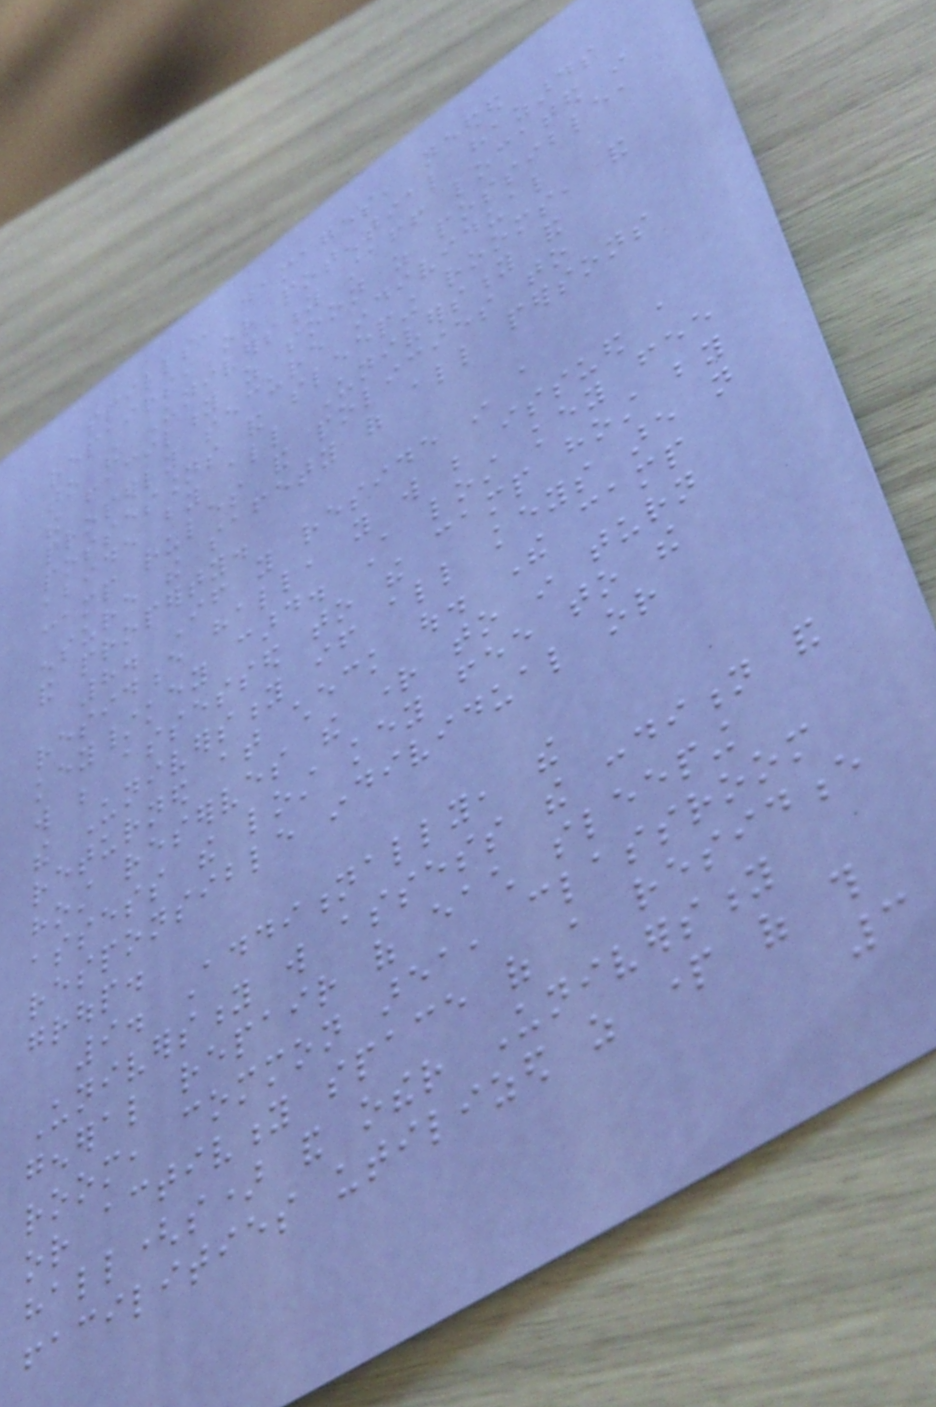spills, damages, needed
repairs, or potential hazards
to the University staff located in
the facility as soon as possible,
properly secure individual
possessions and sleeping rooms, and
abide by all University and
camp rules and policies to
ensure the safety of all persons
and property.
8. If you reside in a
residence hall, you will be issued a
key/key card. A lost key fee
will be assessed to the camp host by
the University if all keys are not
returned at check out. The camp
host reserves the right to in turn
assess the lost key fee to the
responsible individual or
group.
9. Additionally, the
University will assess the condition and
general repair of each sleeping
room, common area, classroom
or activity space of a residence
hall(s) and other University
facilities utilized as part of this
3
